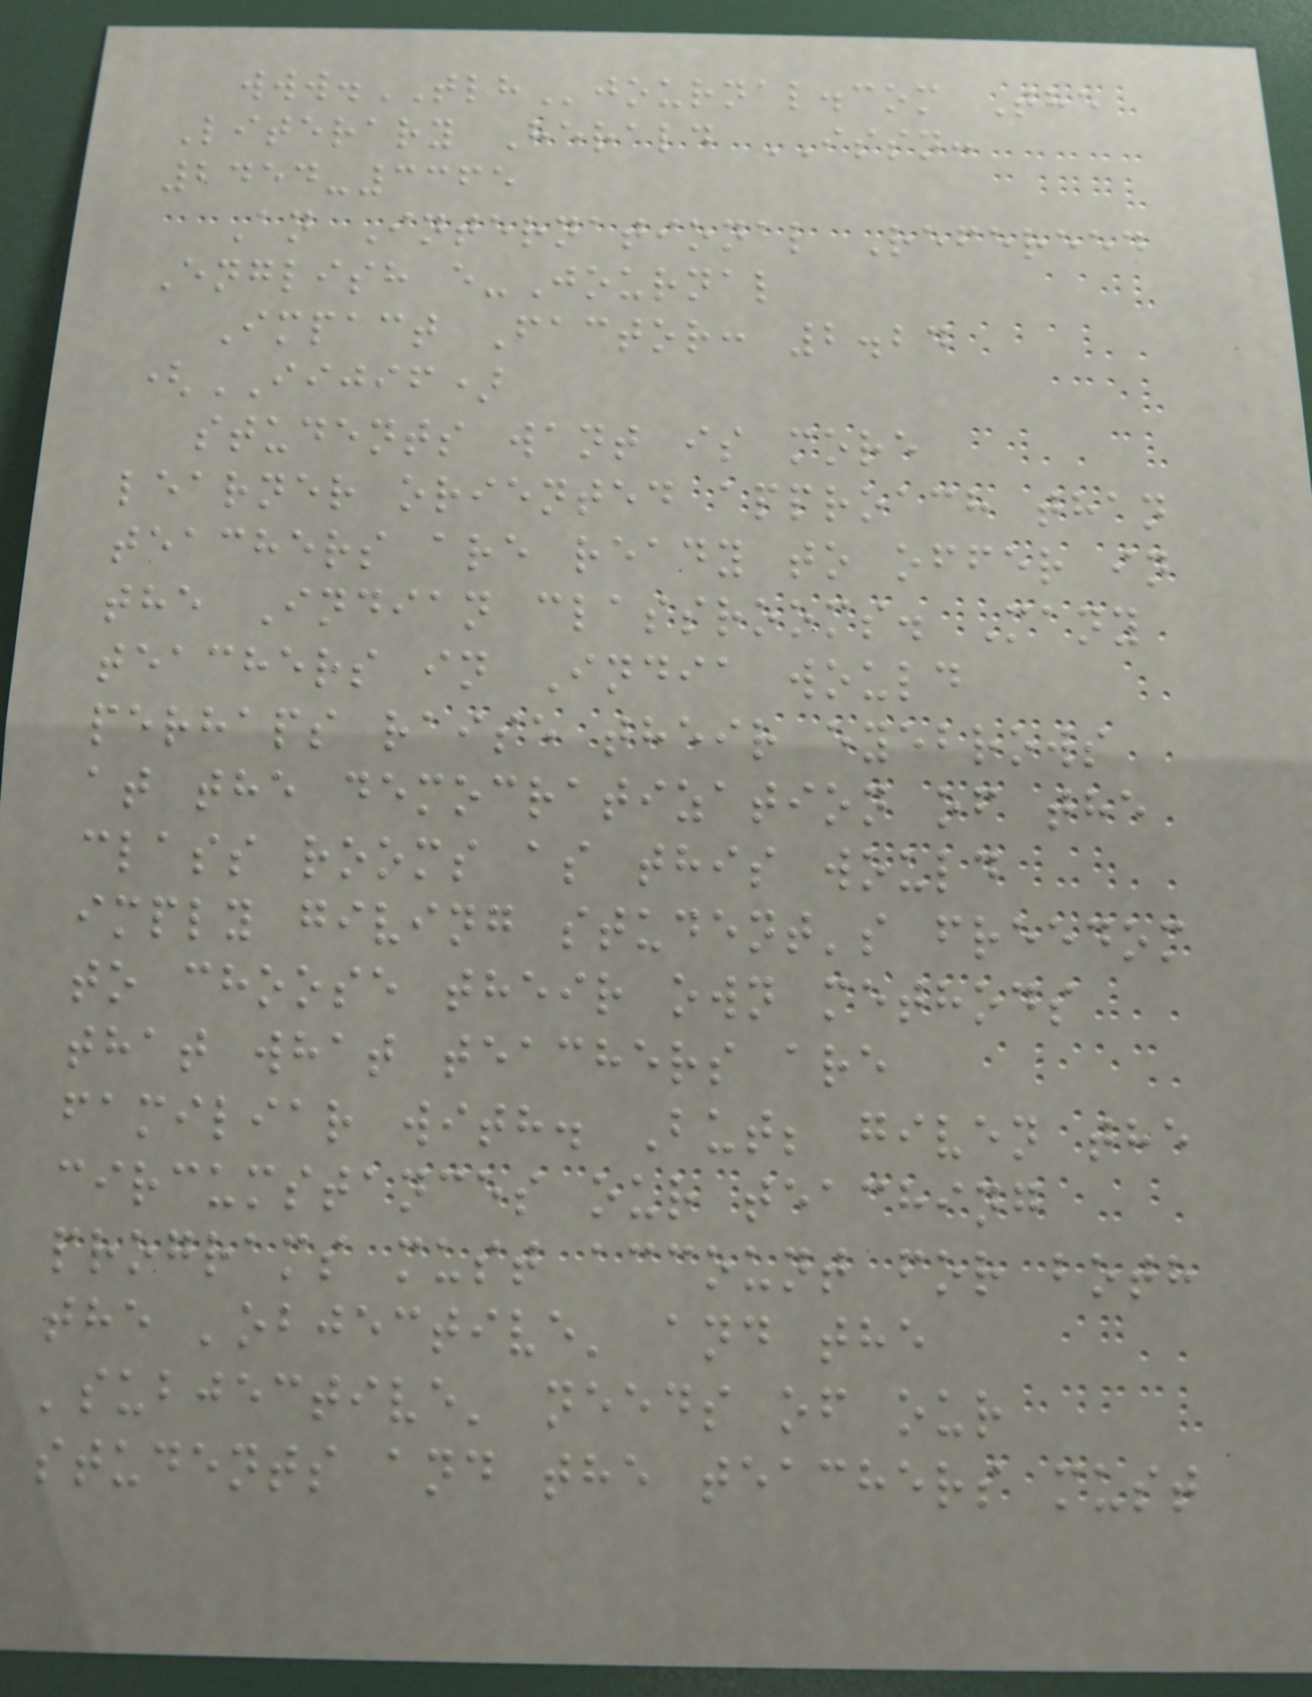www.TLHjournal.com The
Literary Herald ISSN:
2454-3365
An International Refereed
English e-Journal
Impact Factor: 2.24
(IIJIF)
students want is more
learner oriented approach than
teachers are ready to offer in
the Indian classrooms. Many
teachers in India would
perhaps raise their eyebrows
at the democratization of the
class rooms as this would
imply giving student's freedom
to choose their own methods
that what teachers are
familiar with. But; given the
circumstances our teaching
programs must account for both
the 'objective' and the
'subjective' needs of our
students and the teachers must
